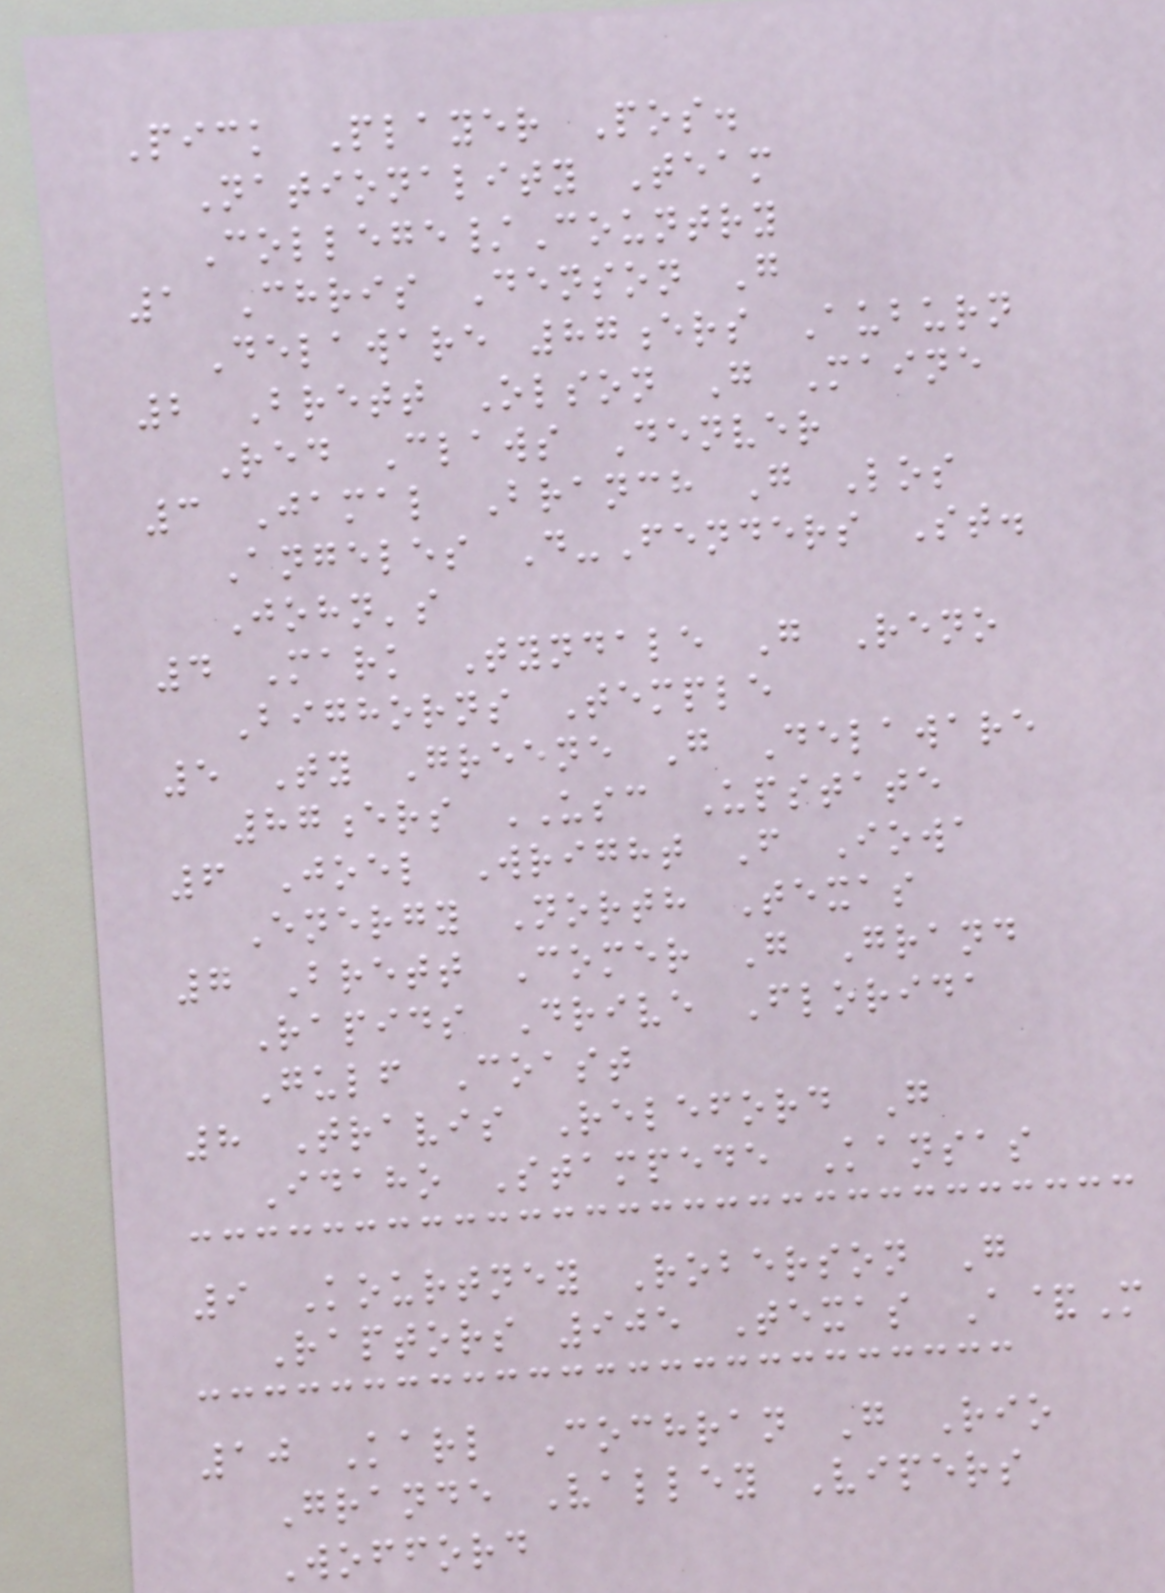Pick Player Pos.
Nationality Team
College/Country
1 Chris Denson G
Delaware 87ers Auburn
2 Brett Olson G Maine
Red Claws Denver
3 Jamal Branch G Los
Angeles D-Fenders St.
John's
4 Mark Tyndale G Reno
Bighorns Temple
5 Ty Greene G Delaware
87ers USC Upstate
6 Joel Wright F Iowa
Energy North Texas
7 Brett Comer G Grand
Rapids Drive Florida
Gulf Coast
8 Travis Releford G
Idaho Stampede Kansas
9 Kourtney Roberson G
Raptors 905 Texas A&M
10 Karl Cochran G Rio
Grande Valley Vipers
Wofford
